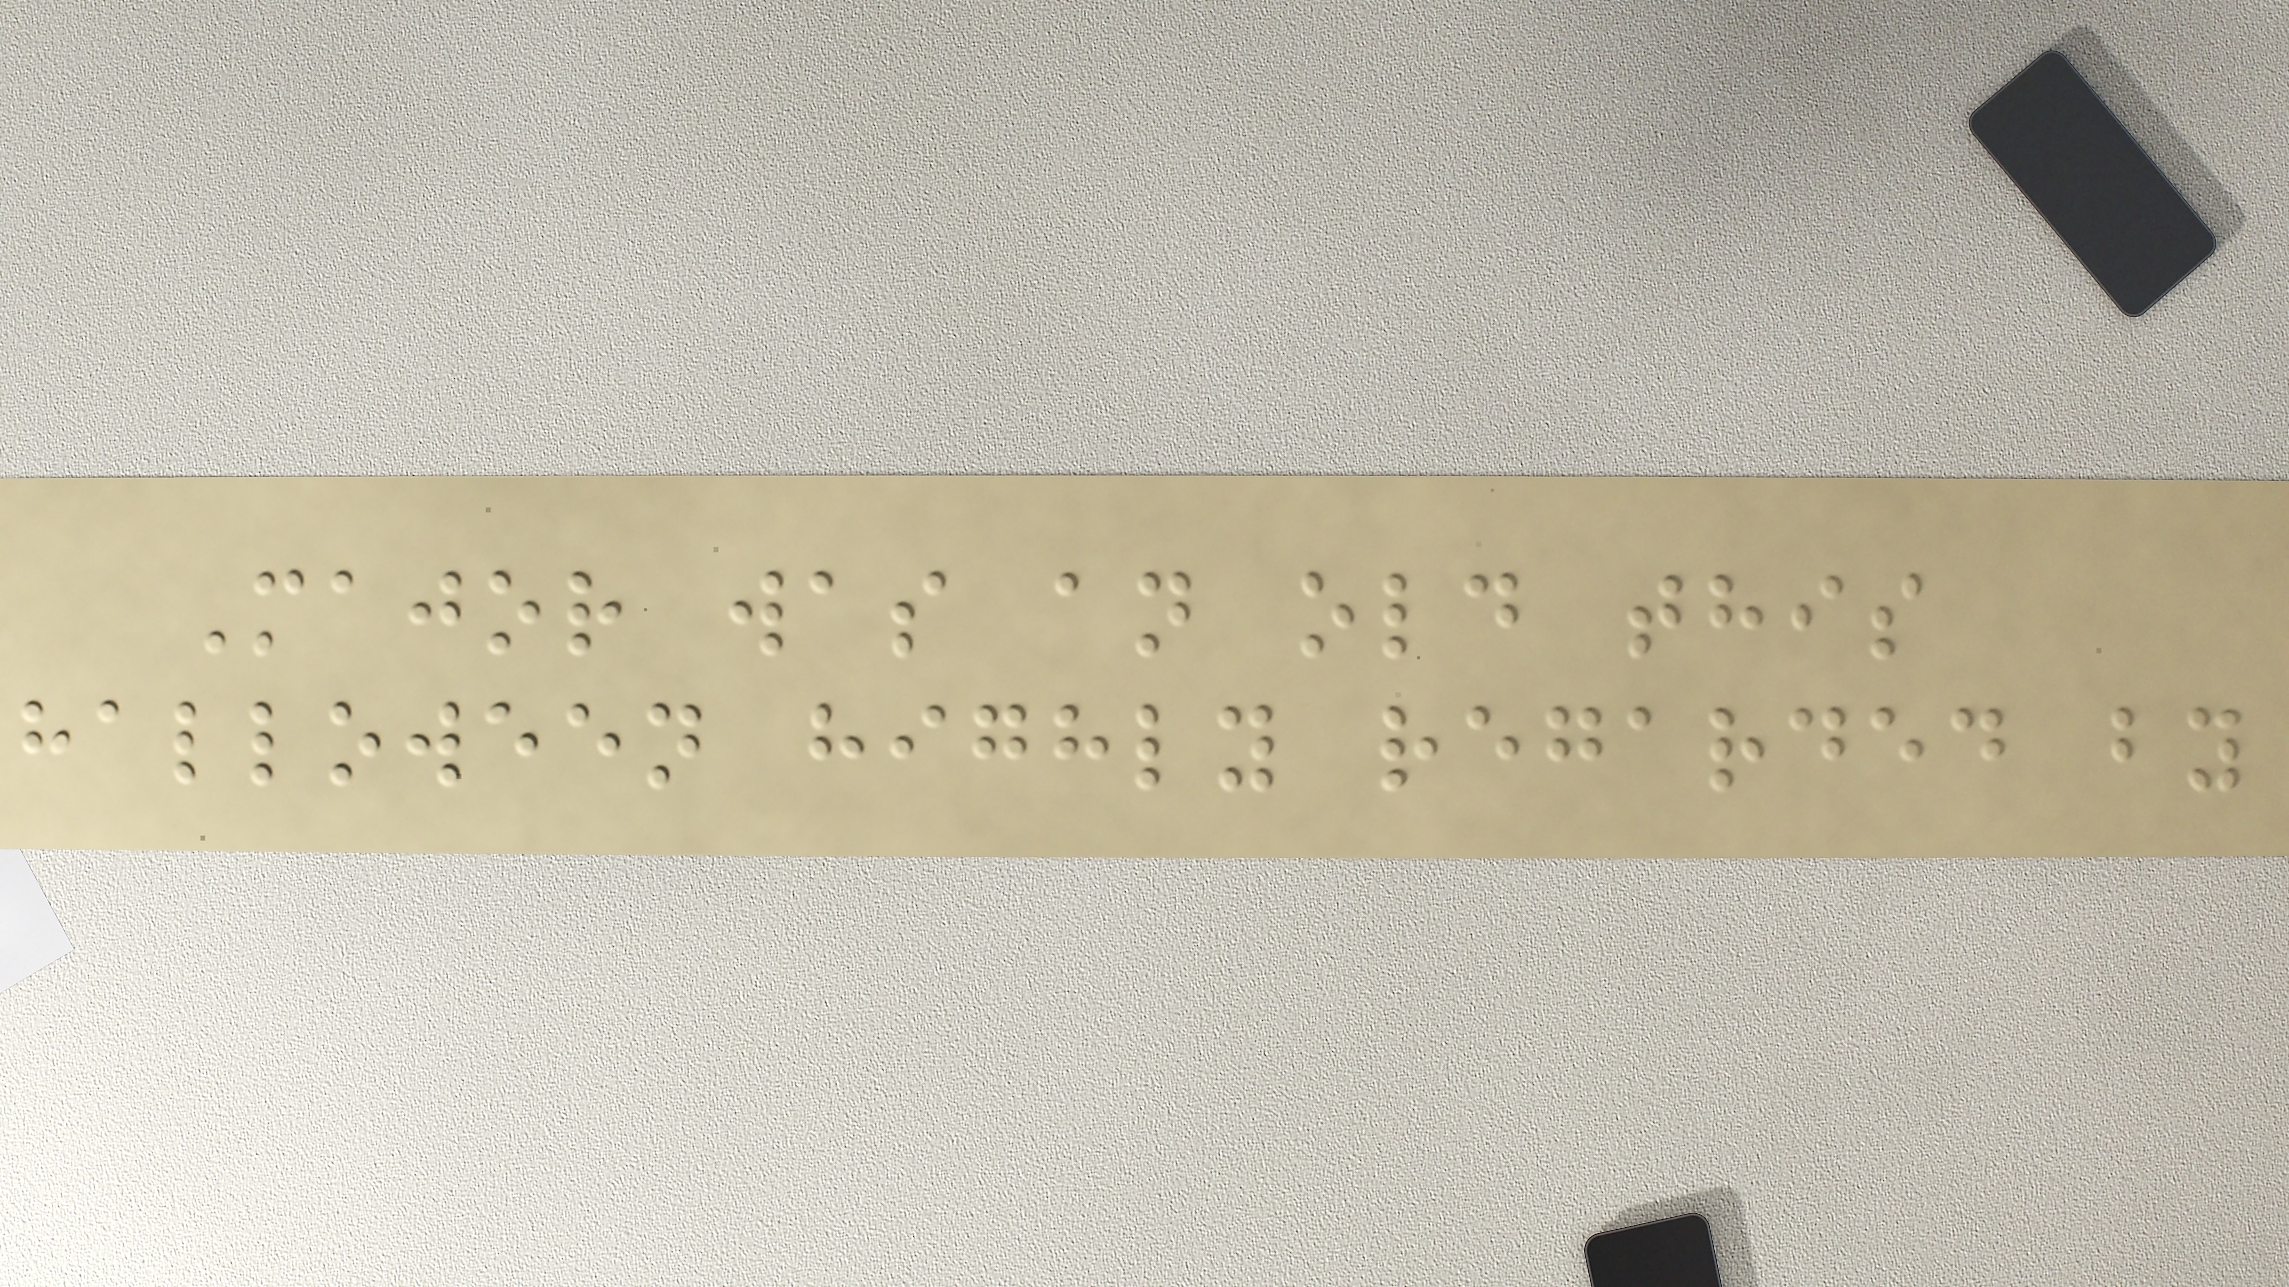Major was an old this
halloween highly regarded by
